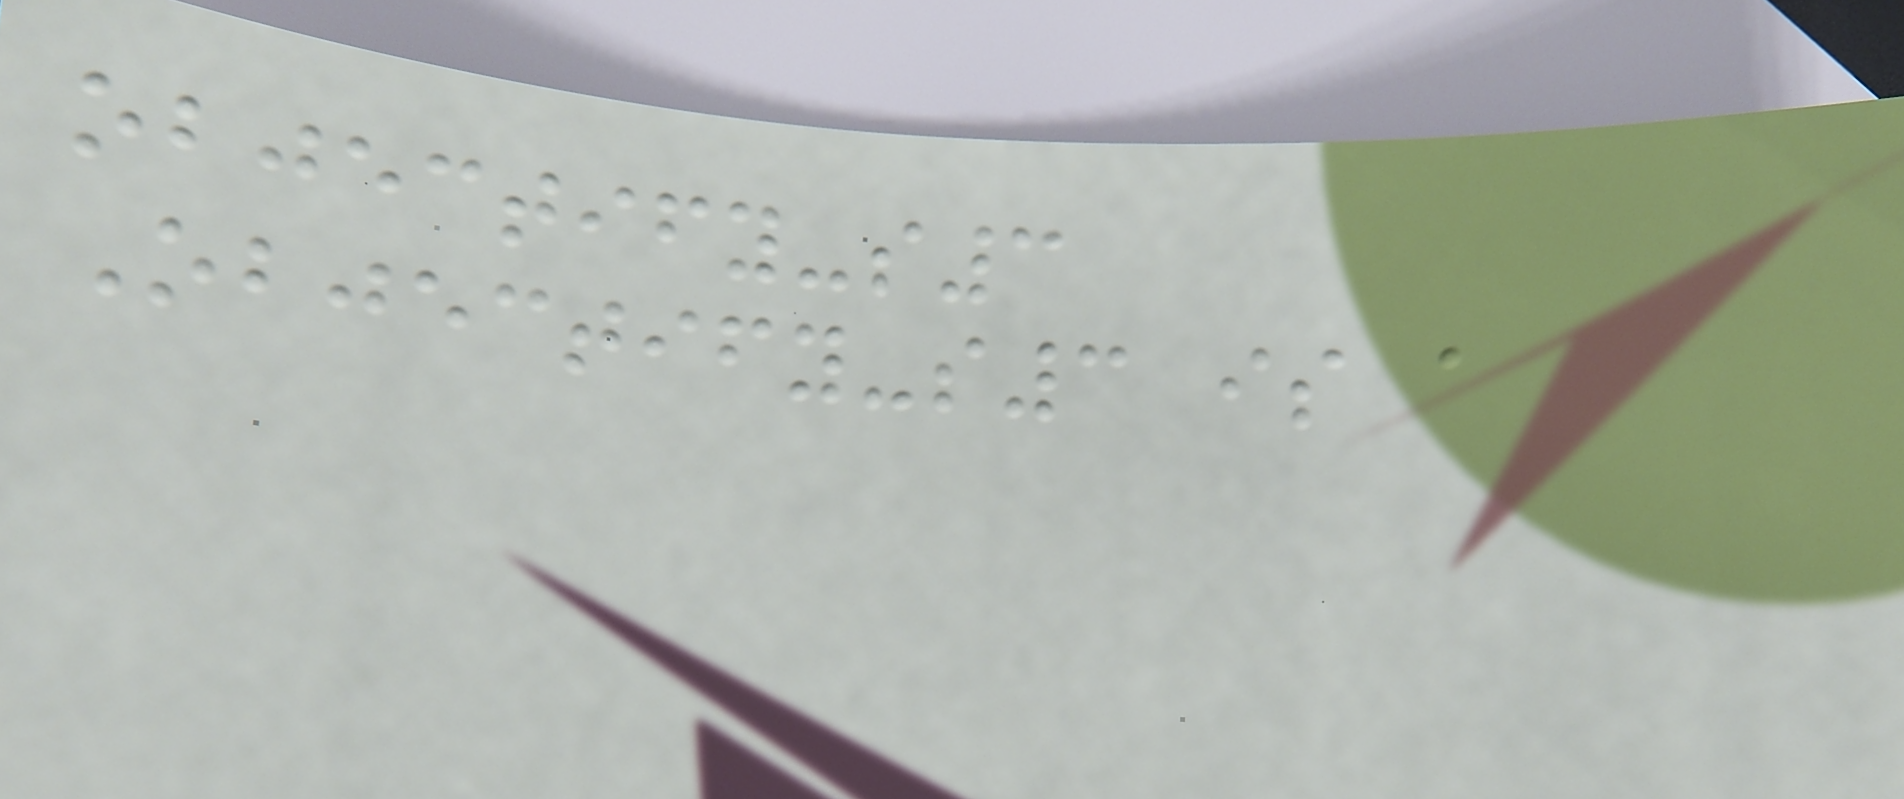objectify-s3
Objectify-s3 is a
